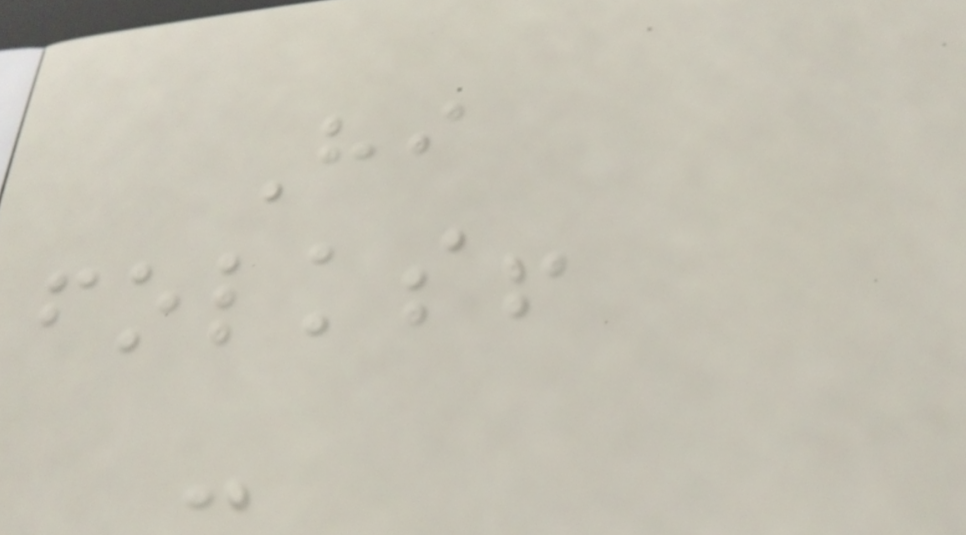Hi
folks!
-
